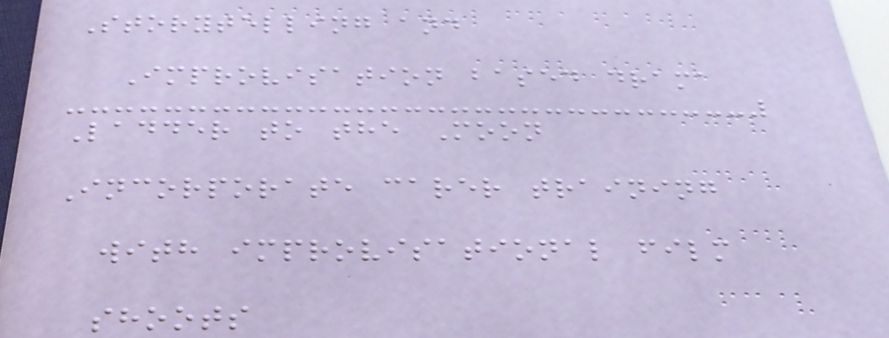Storytelling and
Improvisation based drama
Ladder to the Moon
Incorporate carer training
with improvisational film
shoots
